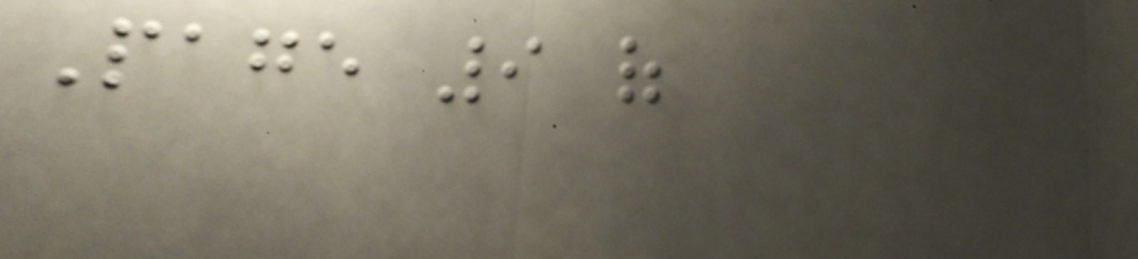Page 9 of
